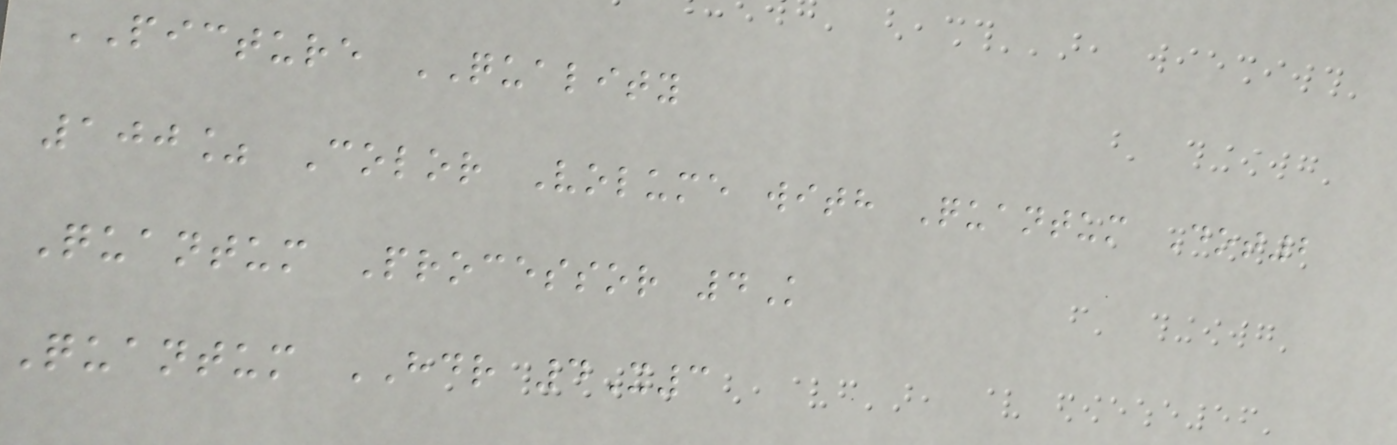PICTURE QUALITY
100% Color Volume with Quantum Dot2
Quantum Processor 4K
Quantum HDR 4X3
